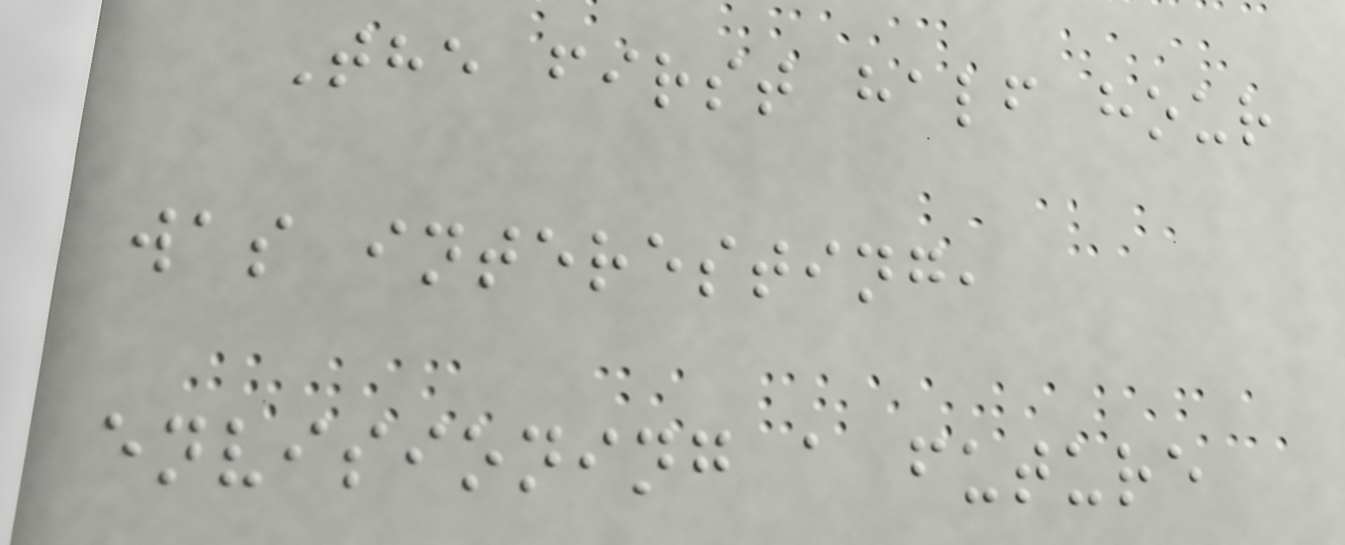The first half hour
was interesting,
envisioning a future
